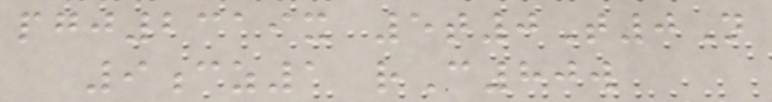pgj2319x 5t0T0N
9cz1 rC80w
